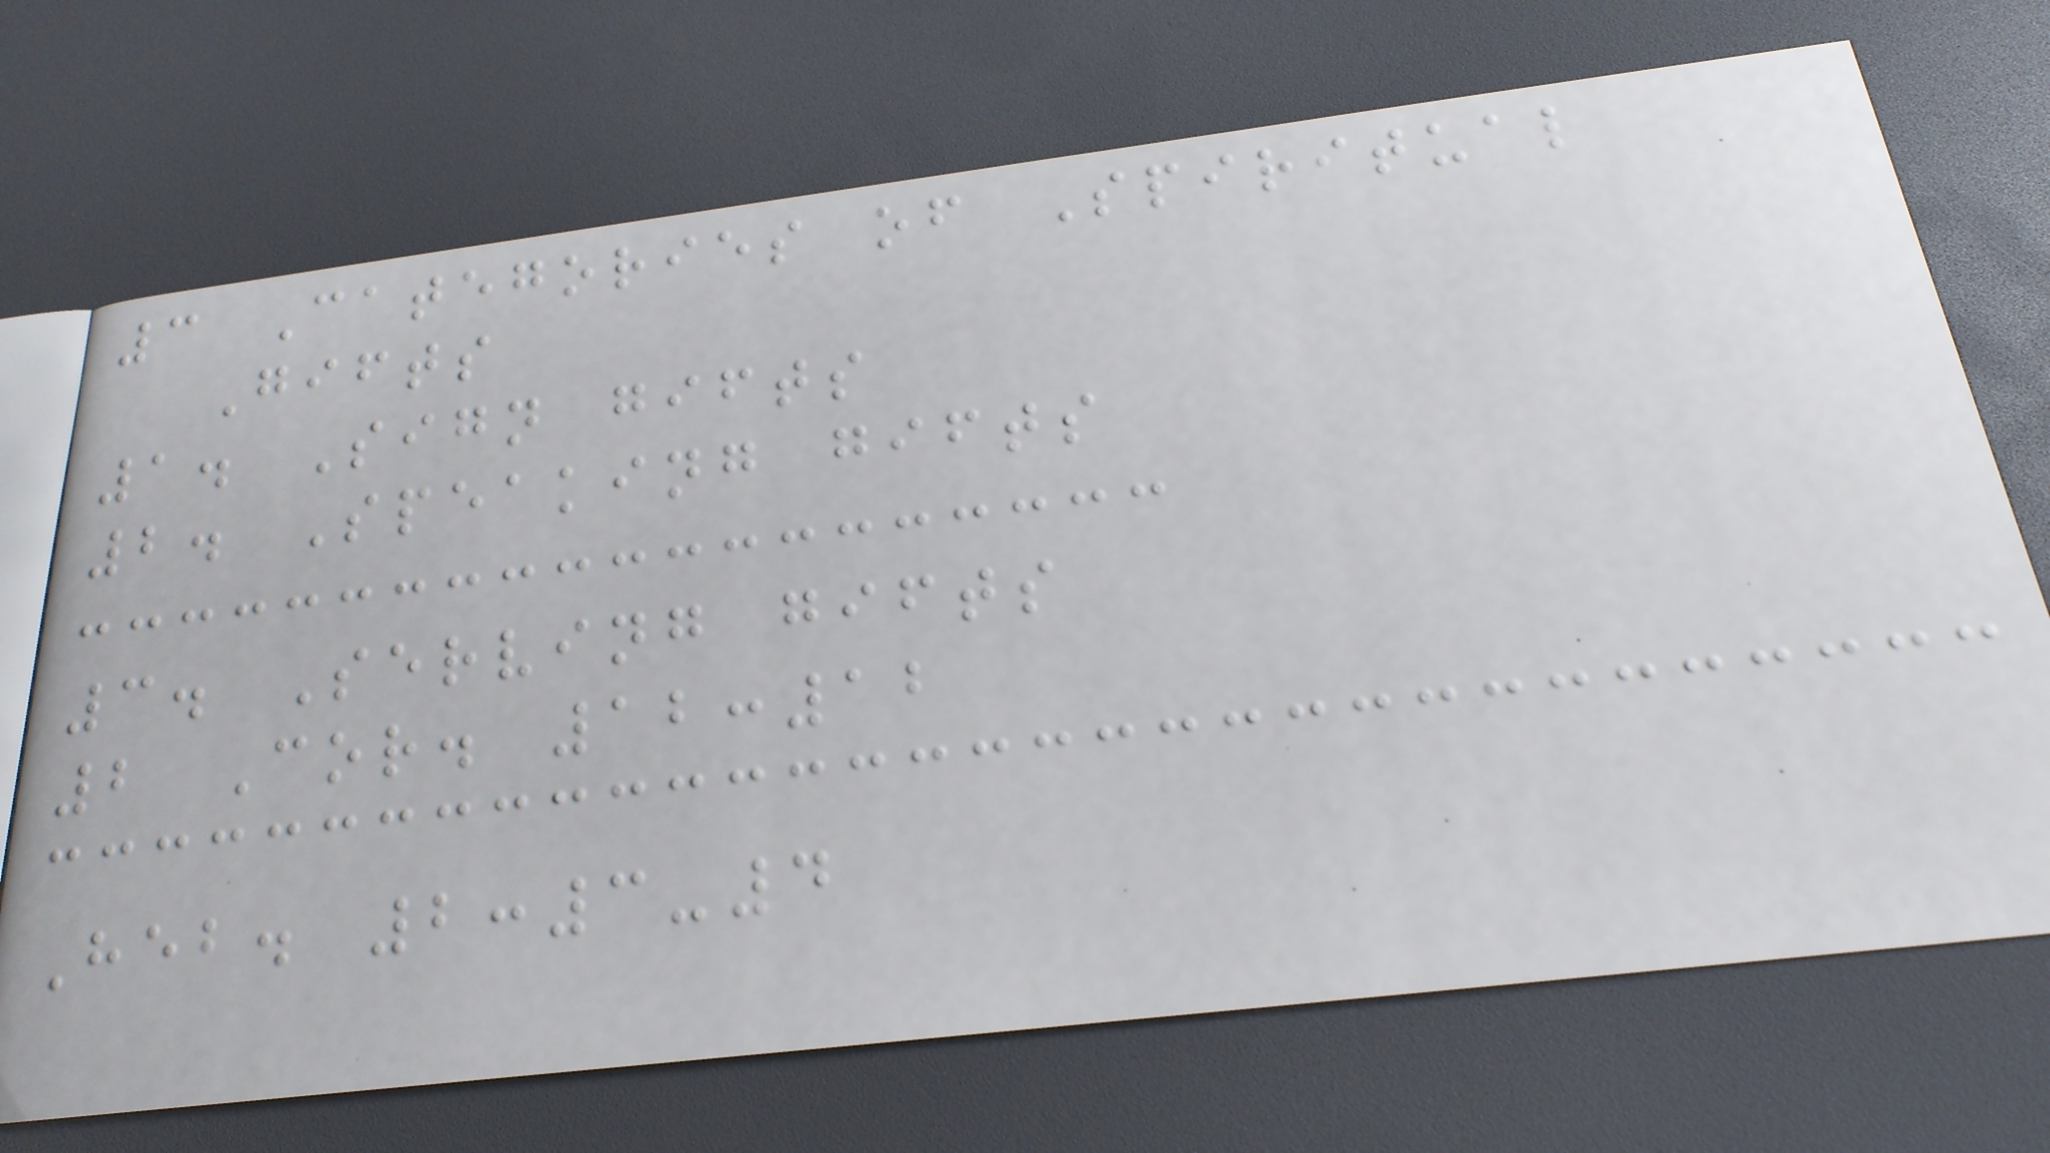3 Categories of Spiritual
Gifts
1. Sign gifts
2. Speaking gifts
3. Serving gifts
2 Cor. 12:12
Heb. 2:3-4
